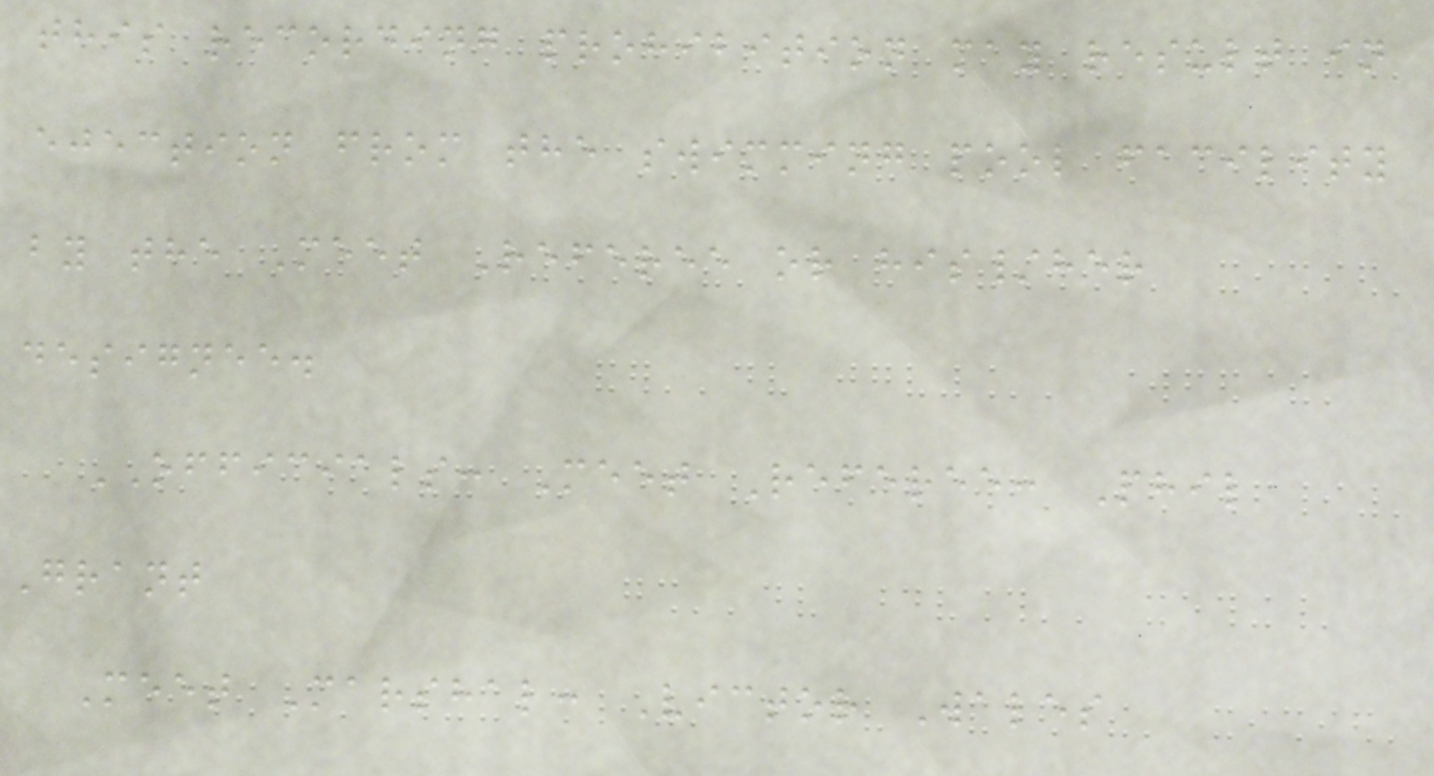this recording prohibition may result in
ejection from the swimming pool facility
by the Meet Referee or his/her
designee.
OFFICIALS: Meet Referee: Phil
Grant
Meet Marshal: Victor Wales
